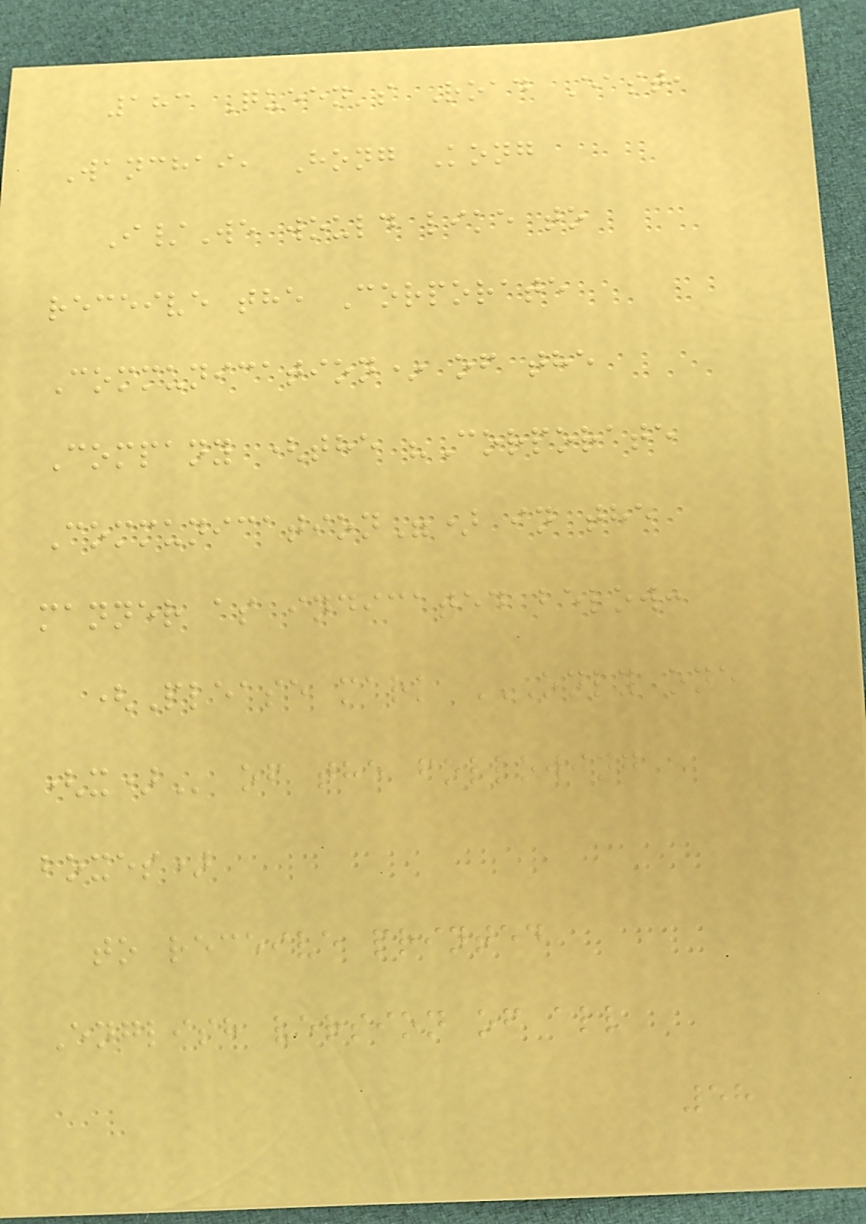183 Queen's Road East,
Wanchai, Hong Kong
I/We would like to
receive the Corporate
Communication* of the
Company (the "Corporate
Communication") in the
manner as indicated below:
(Please mark ONLY ONE
(X) of the following
boxes)
to receive printed
English version of all
58
